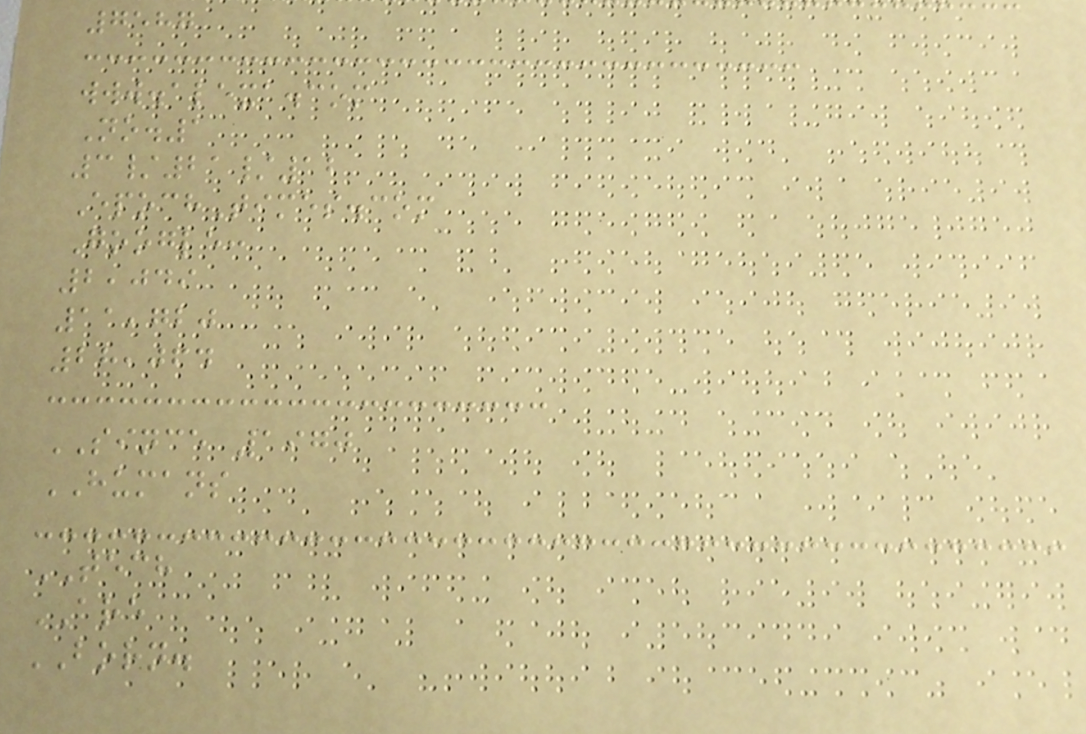7587
www.alexa.com
No.1
3/21/12
EpochTimes.com
Google:
2,049
11,720
28,064
SINCE 1970
HUMANS
TECH
ARE
BORN.
